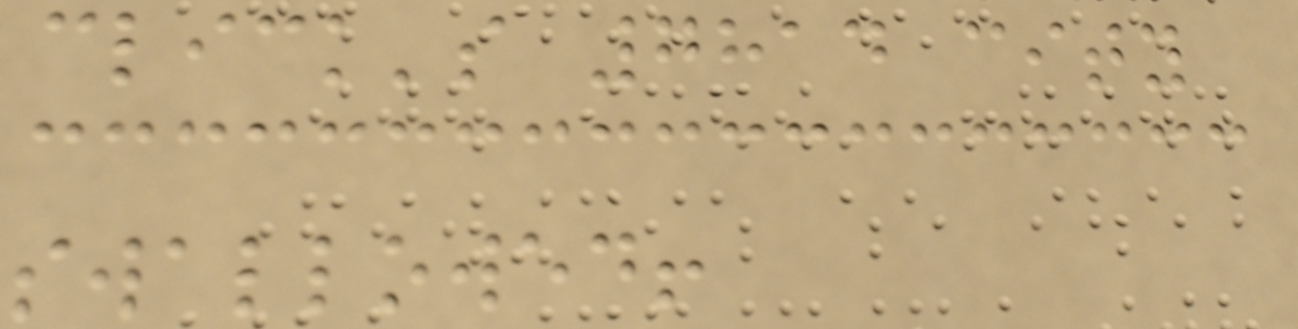click's 7814 city
swallowed!
